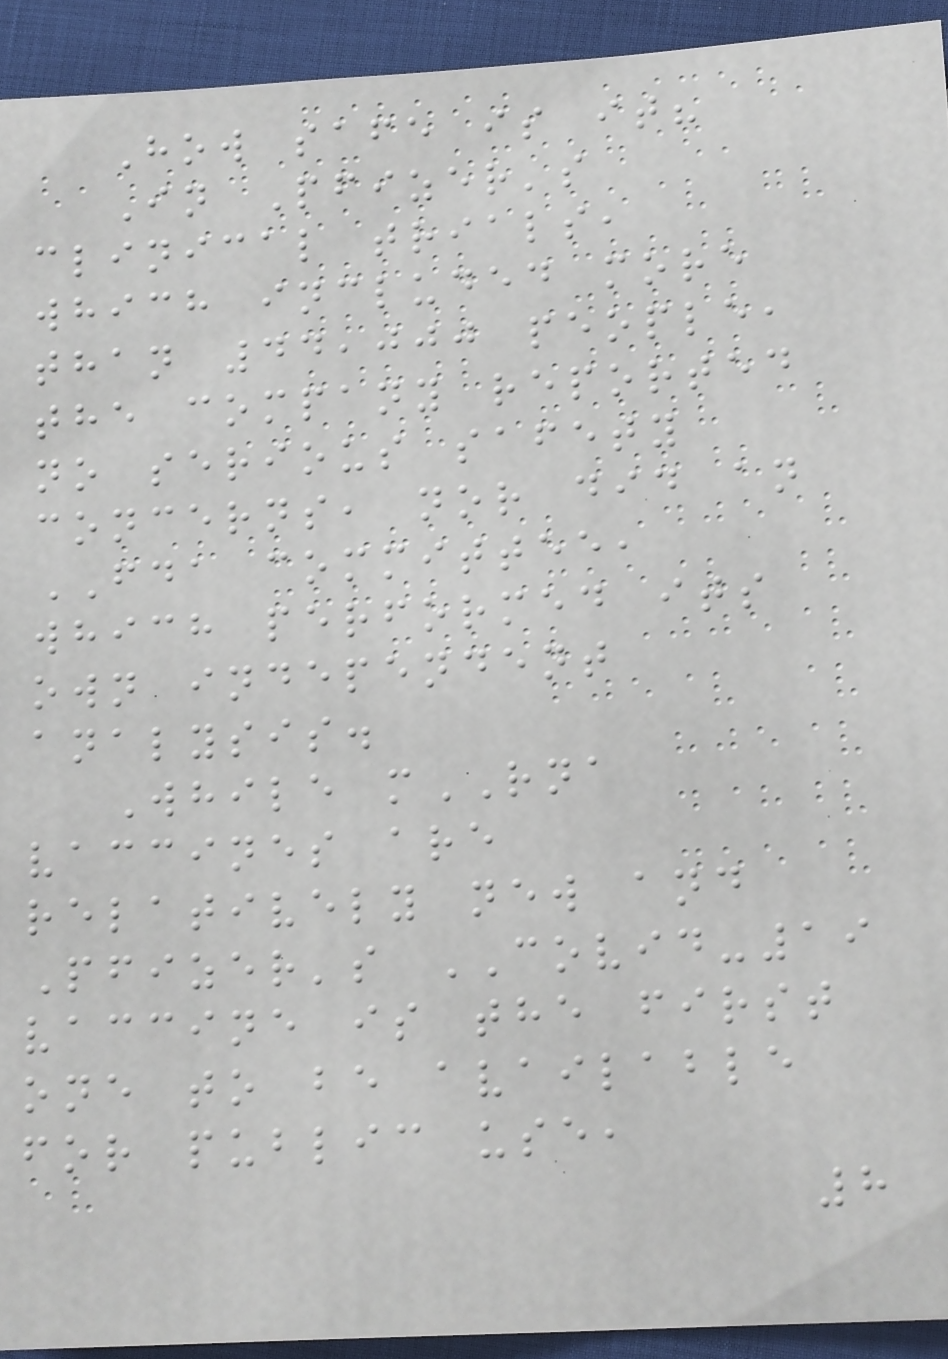How safe is it?
In Pfizer's
clinical trials,
which included more
than 44,000 people,
the company reported
no serious safety
concerns, nor did an
FDA committee,
which performed its
own independent
analysis.
While mRNA
vaccines are
relatively new and
Pfizer's COVID-19
vaccine is the first
one to be available
for public use,
8
